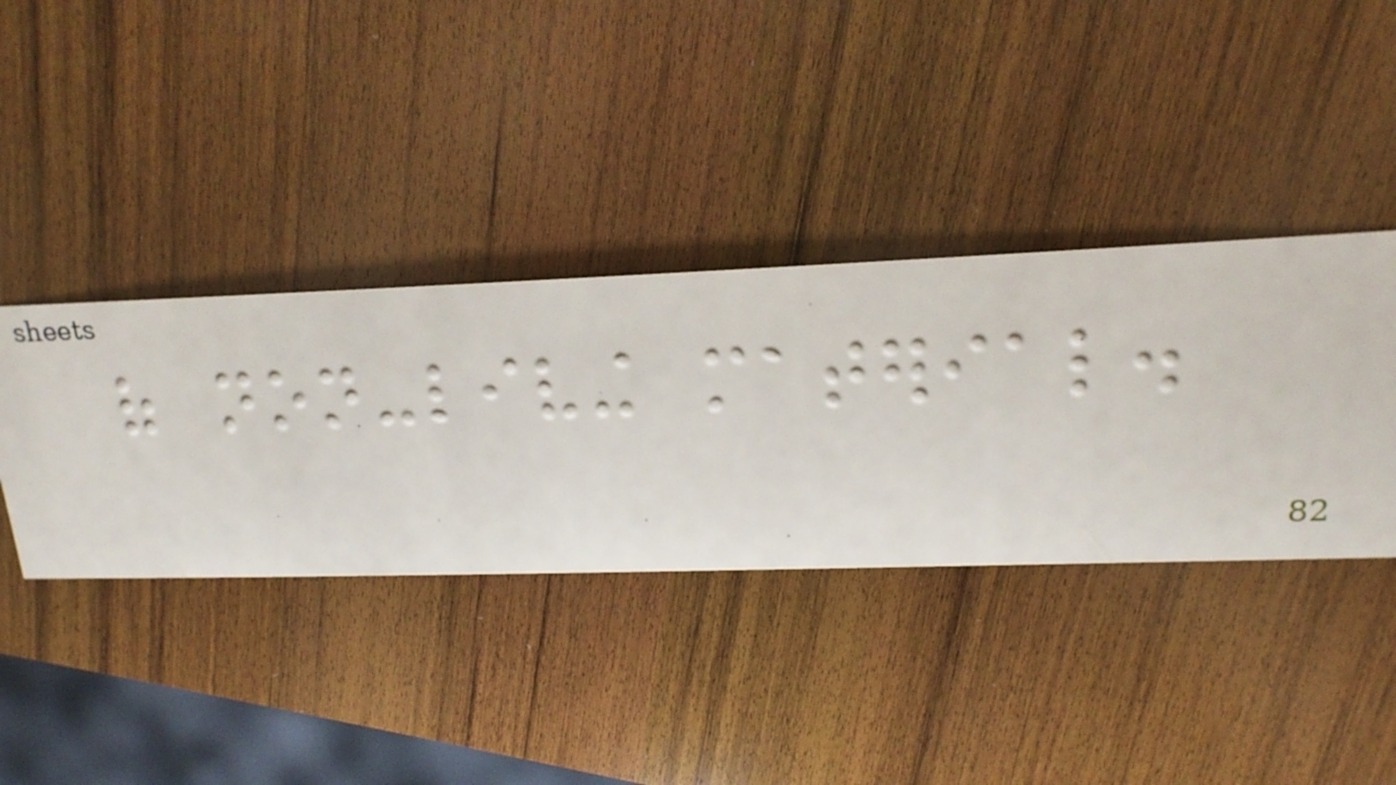of non-living material.
